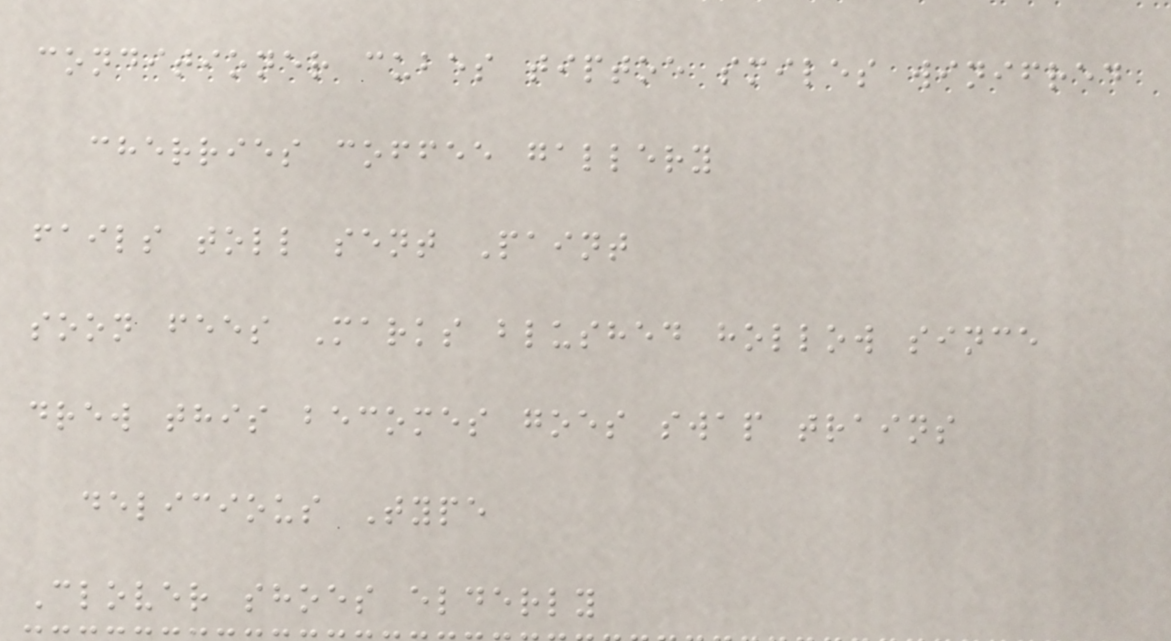conditioner cubes tiptoe smiles winifred
cherries coffee gallery
fails toll sent Paint
soon fees Marks blushed hollow since
drew this becomes goes swap trains
delicious Type
Clover shoes elderly
